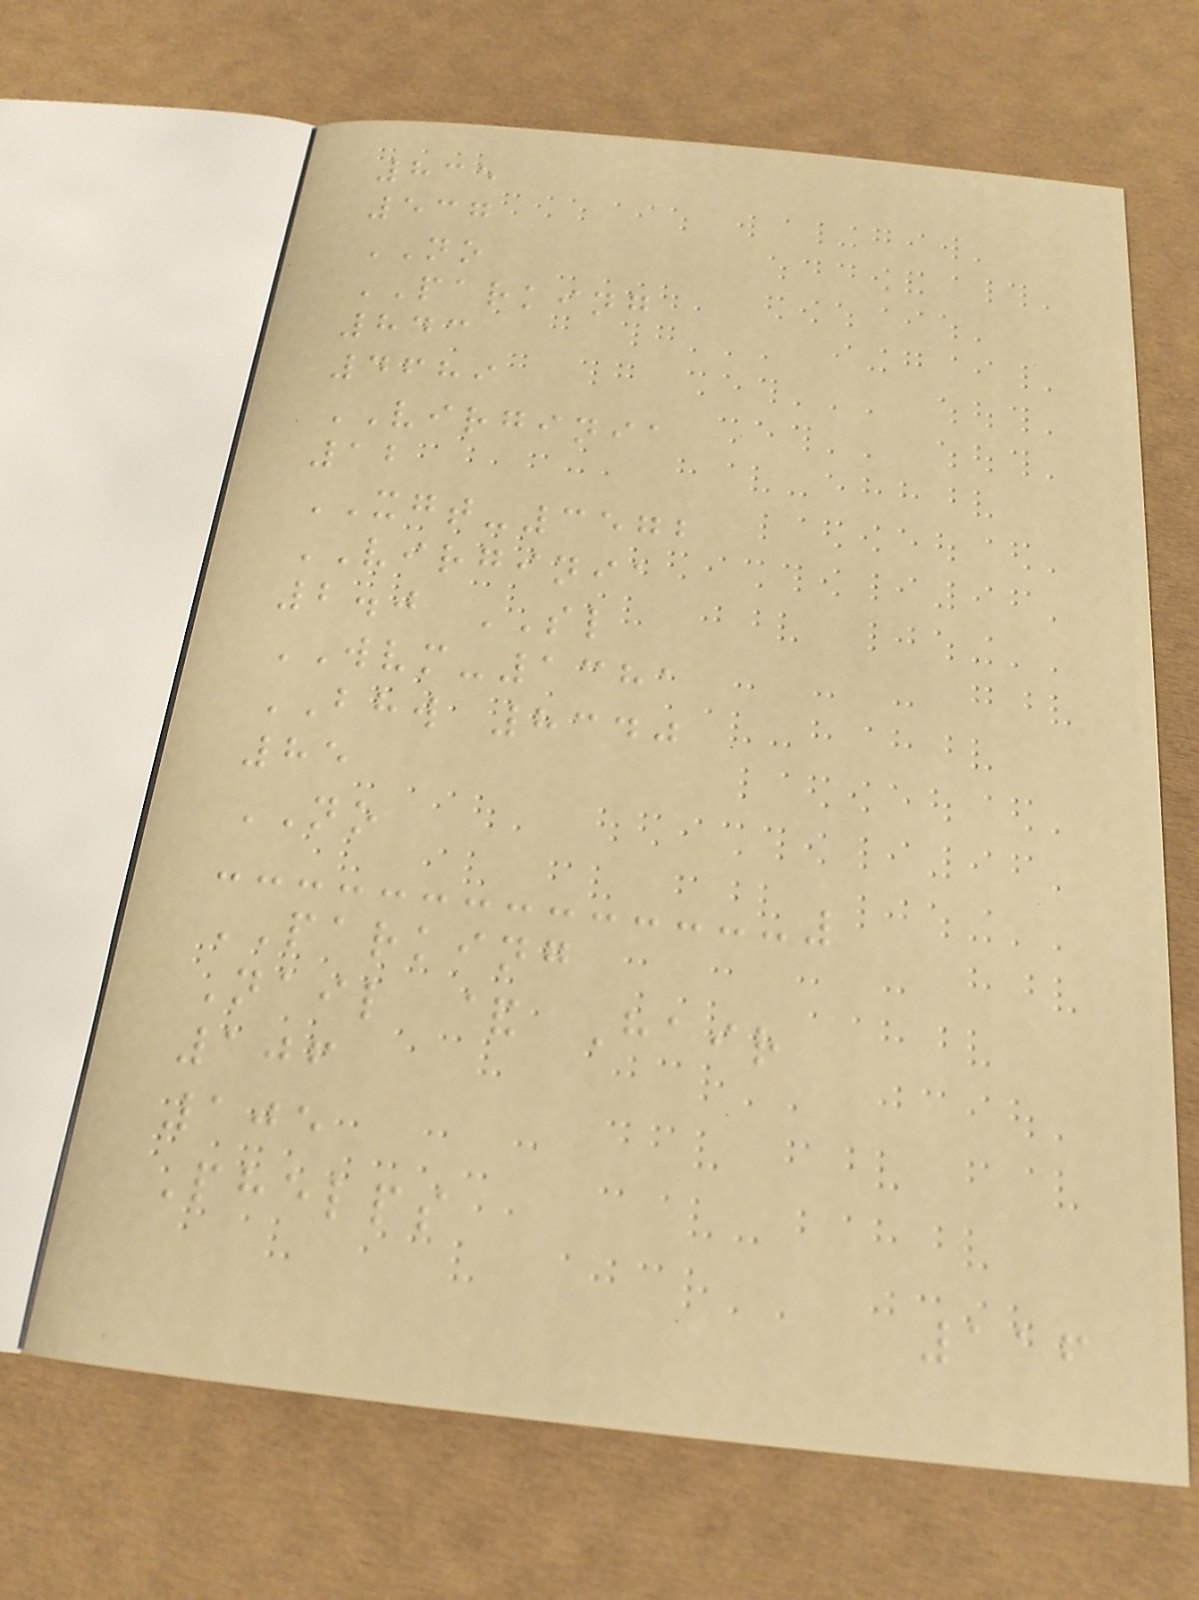835
537
NO
PARKING
843
4689
VIRGINIA
12
XGT-3572
VIRGINIA
2.0 SL
WVM-1381
BHW 8340
85
NO
PARKING
Nail & Hair
106
105
Phelps
116
